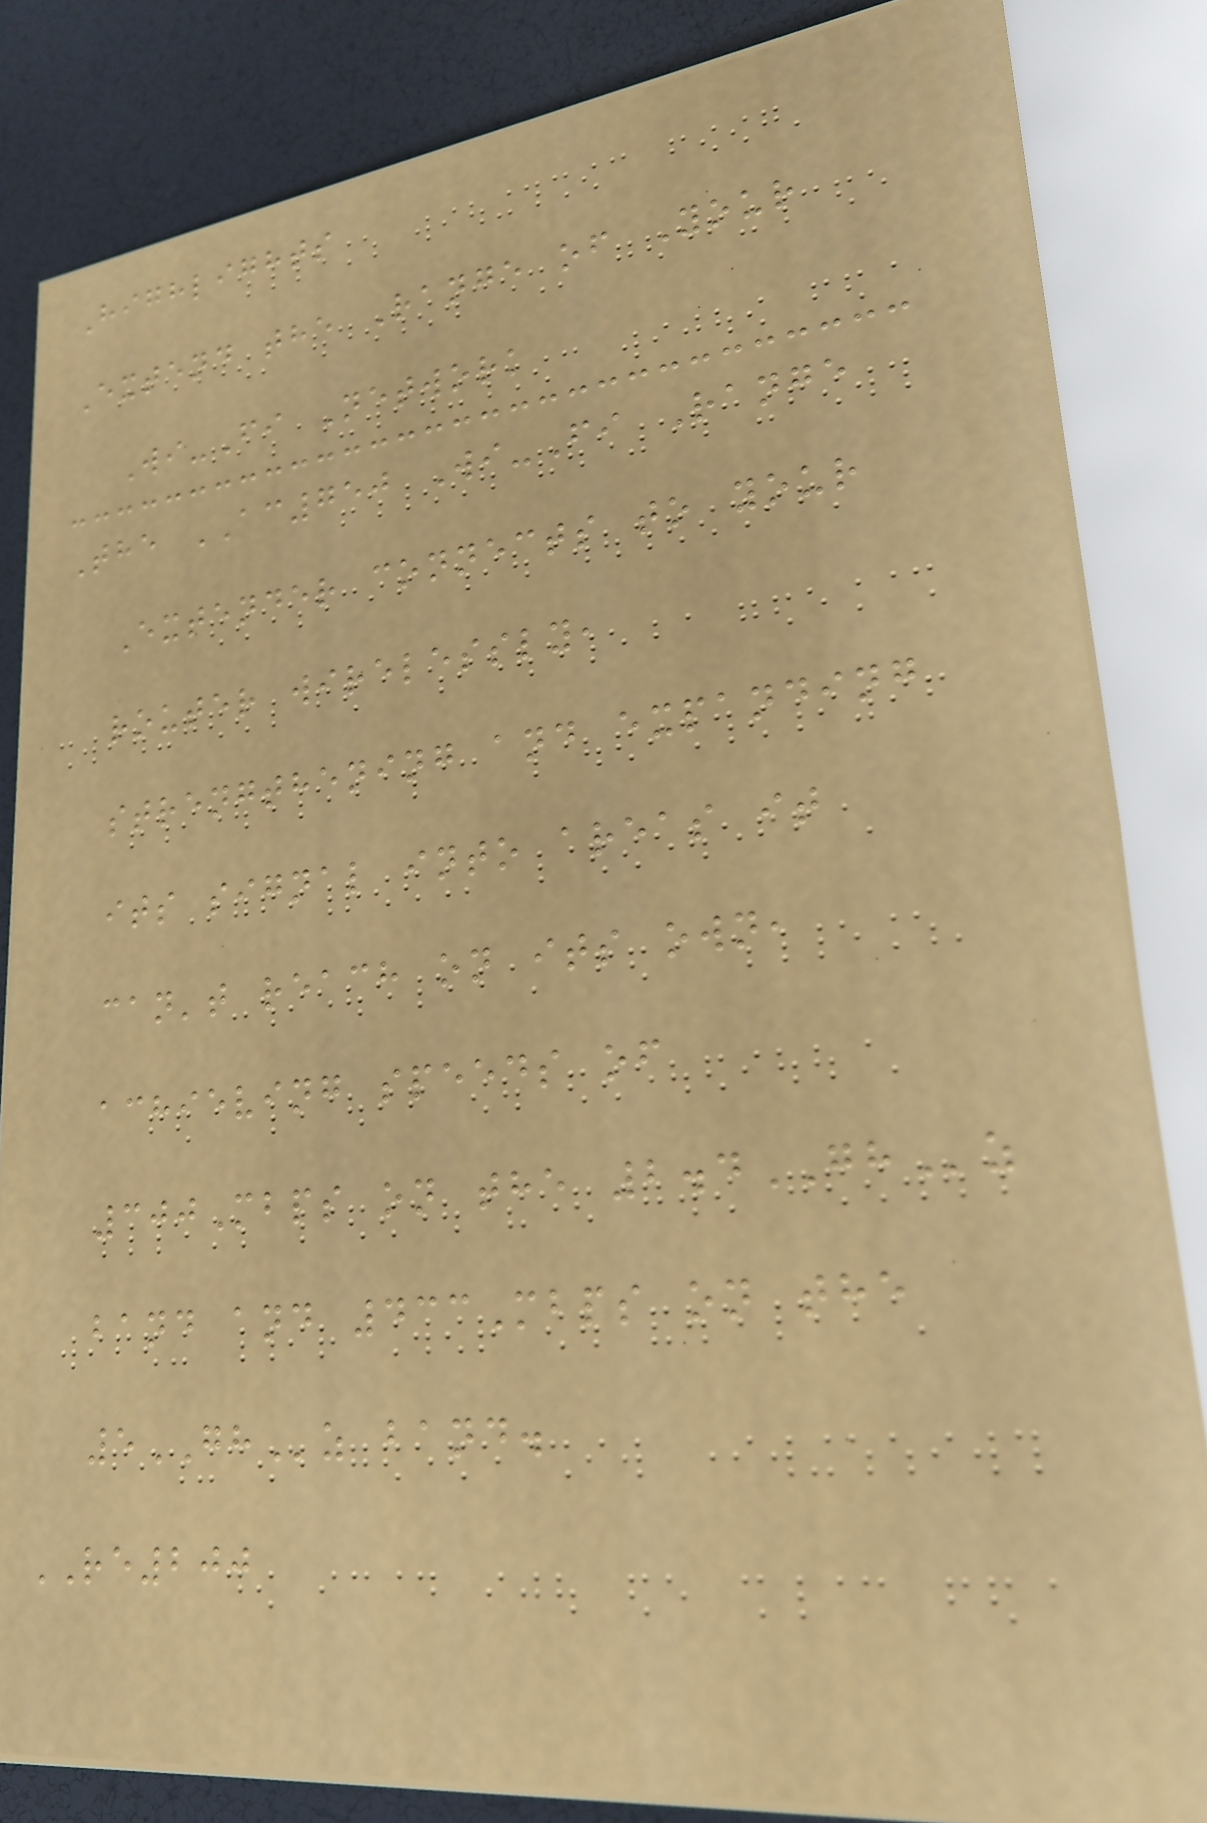Highlights
Extend the Range of Your
Wi-Fi Network
The AC750 Wi-Fi Range
Extender connects to your
router wirelessly,
strengthening and expanding
its signal into areas it
can't reach on its own,
achieving speeds of
300Mbps on the 2.4GHz
band and 433Mbps on the
5GHz band.
RE200
